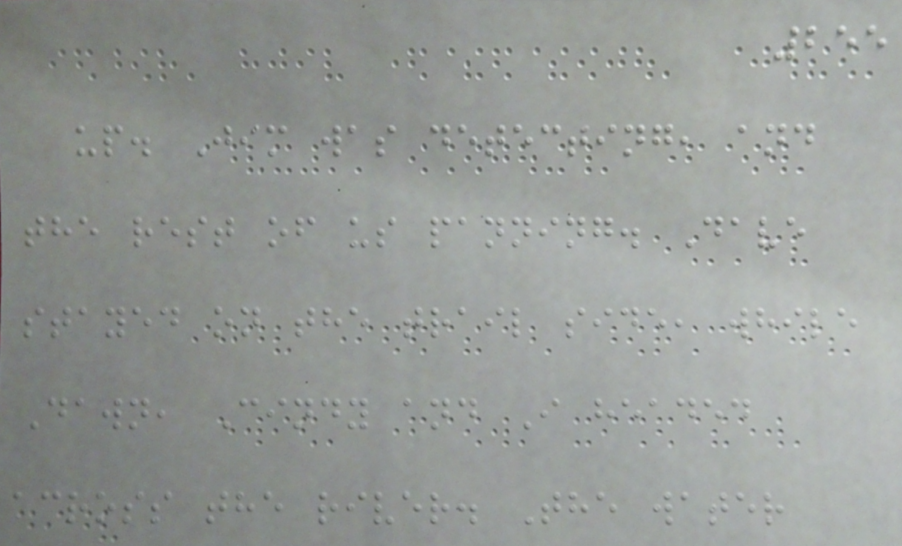255
up. Jim was detecting, and
the rest of us panning. Dave
stayed on the trail side, while
Dawn, Cindy and I headed
across the river. The water
